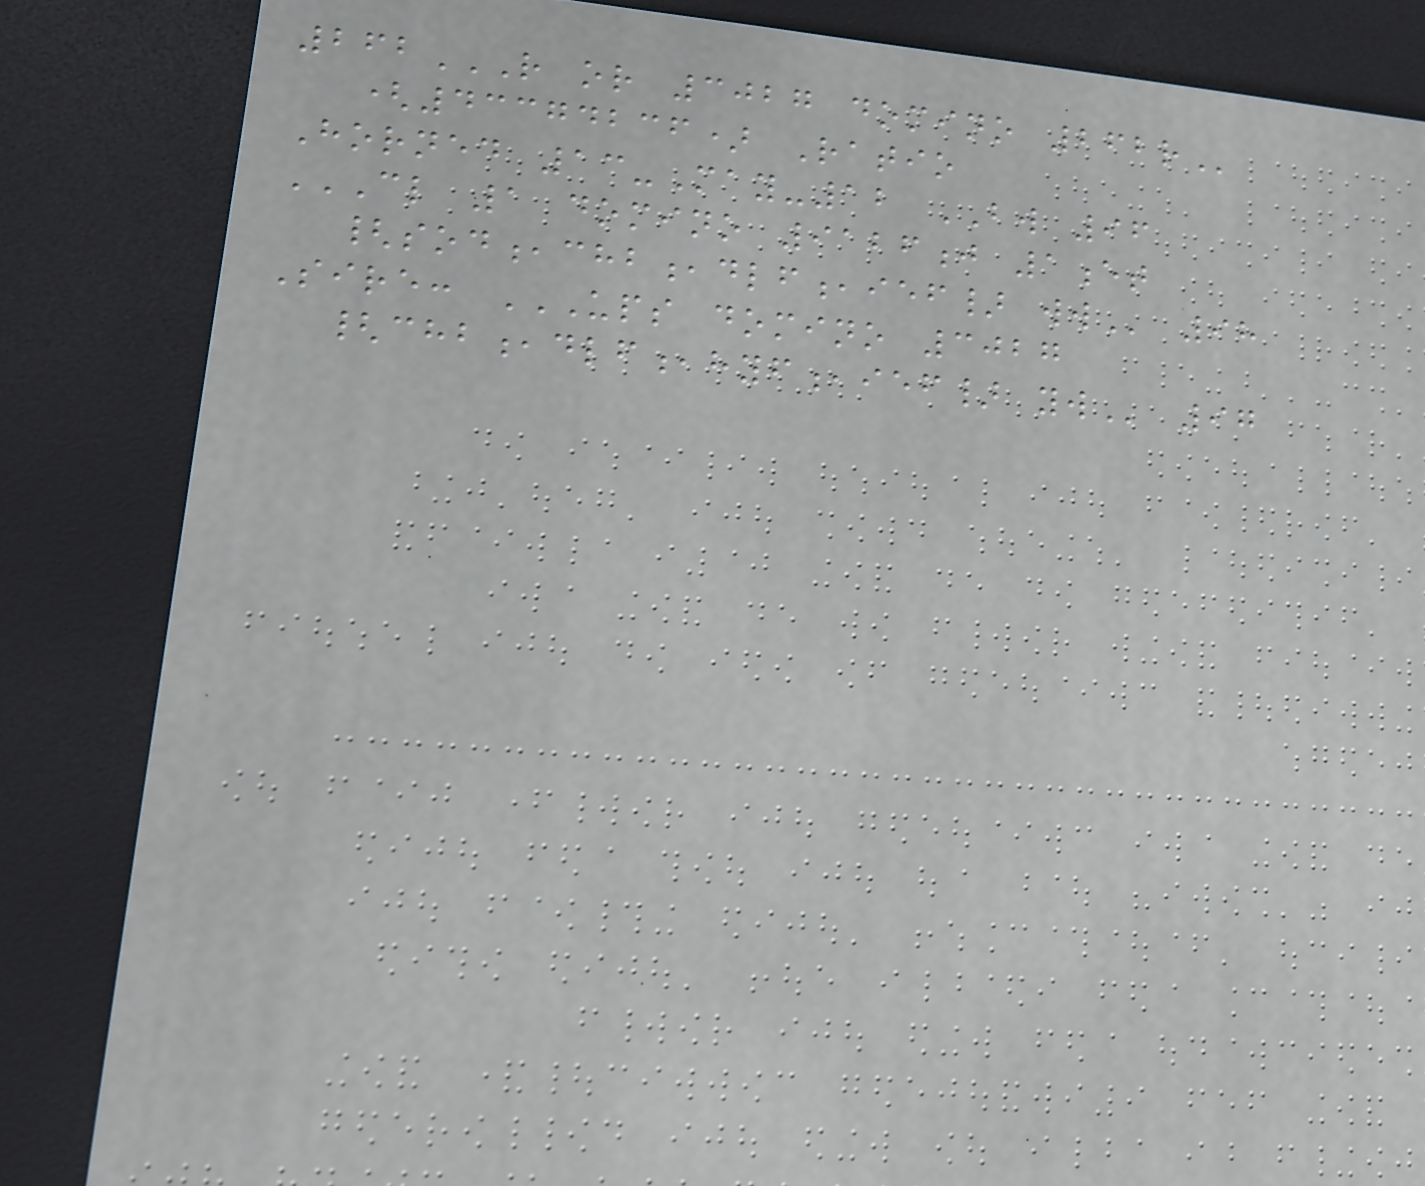262R OR 3027 DOMINO 262R
(43374236) Ratio
Horned 13-May-12 BW 96
CL 1 DOMINO 9126J 1ET
{SOD,CHB,DLF,IEF} WW 98
Sire: UPS DOMINO 3027
{CHB,DLF,HYF,IEF} YW 97
